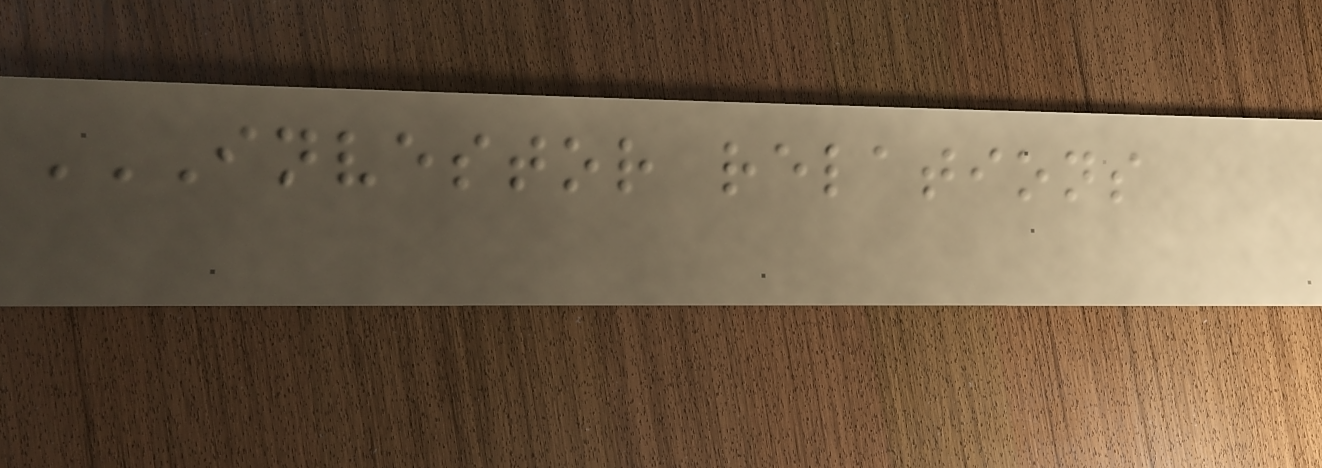INVESTOR RELATIONS
